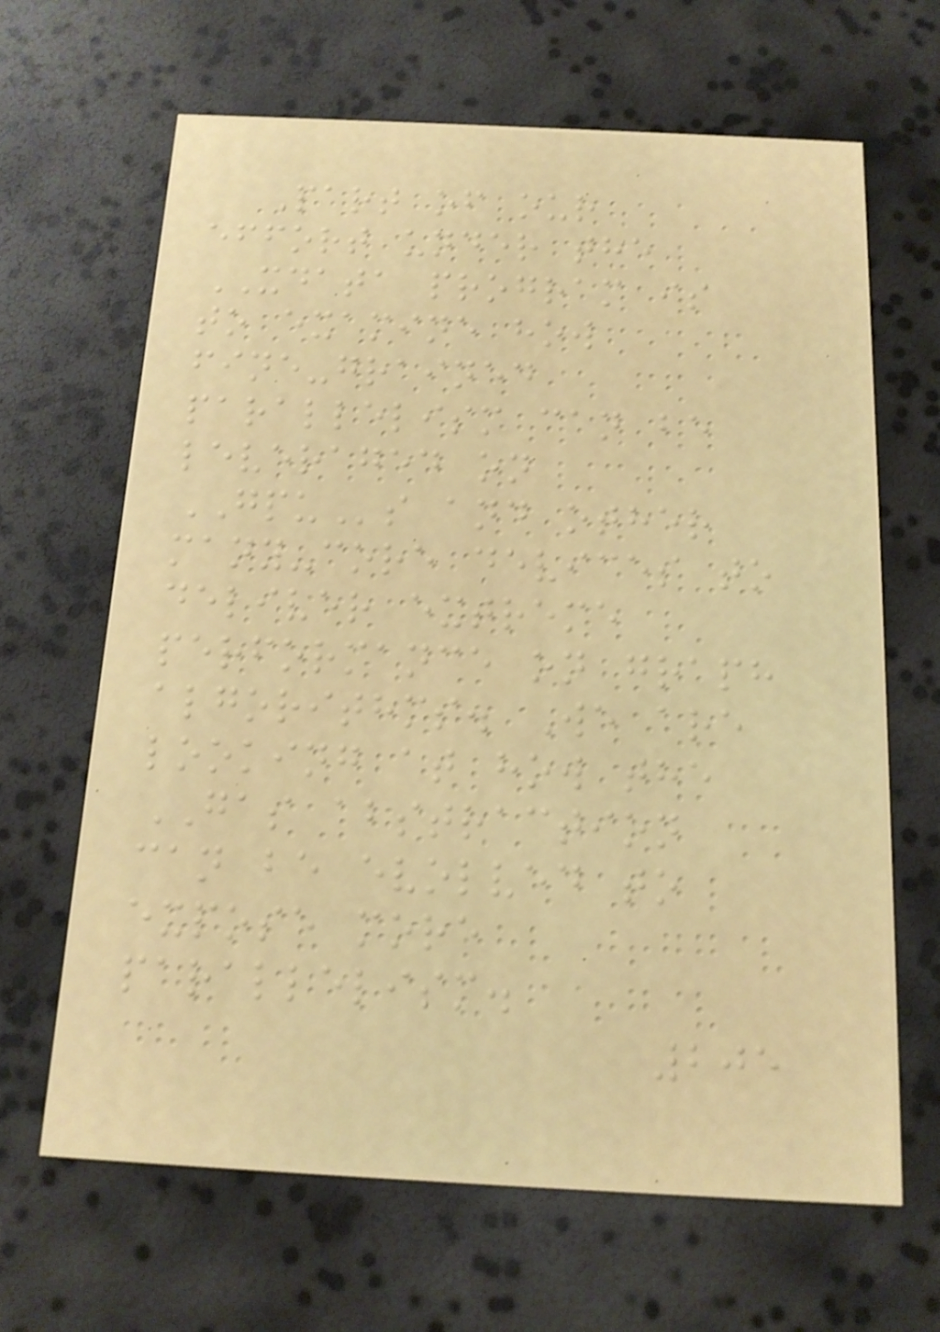Part of our
effort under the
XDATA program is
to examine how
fine-grained
parallelism can be
leveraged on
GPUs and other
many-core devices to
deliver extreme
performance on graph
algorithms. We are
looking at how the
GAS abstraction
can be evolved to
expose more
parallelism.
205
